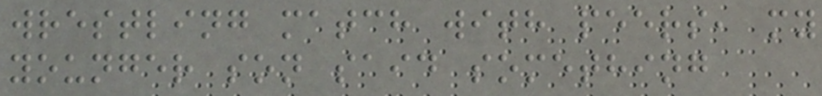wrestling match with peers, my
younger son said something
